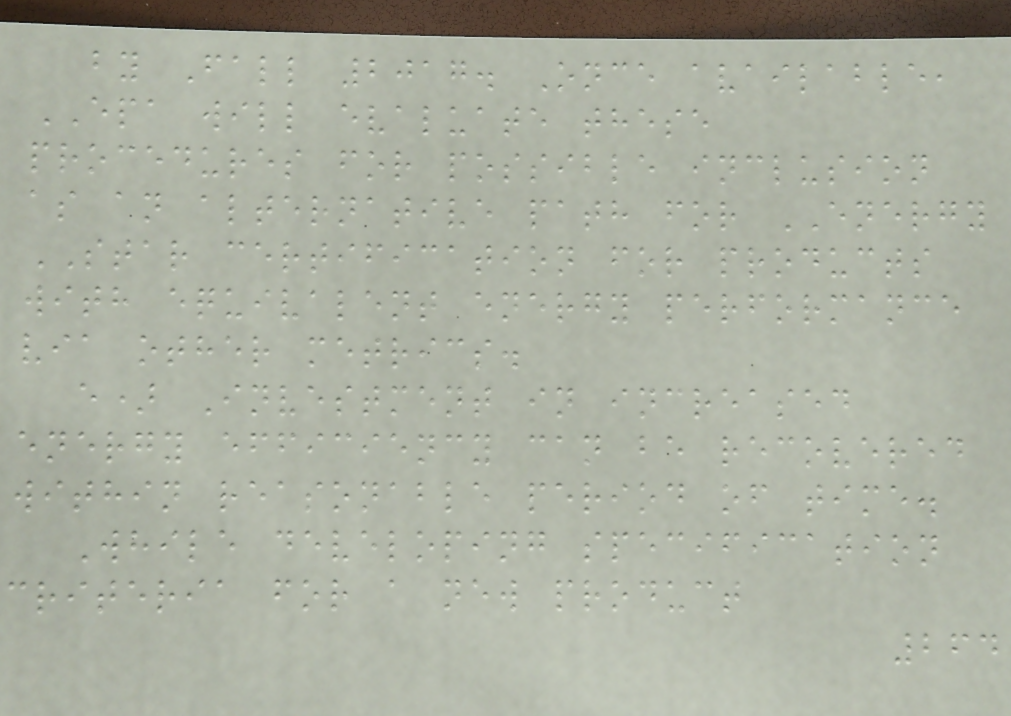by Fall 2017. Once available,
EPA will evaluate these
procedures for possible inclusion
as an alternative path for ENERGY
STAR certification for products
with equivalent energy performance
via other metrics.
e) Investment in increased
energy efficiency can be recovered
within reasonable period of time.
While developing specification
criteria for a new product
264
